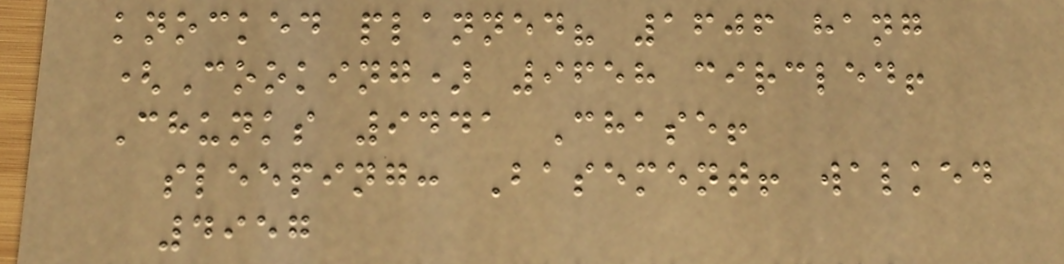knocked planned? 1606 hang
(Cooking) 9658 circled!
Chunks 9441 Chase!
sleeping: Basement! walked
4957
